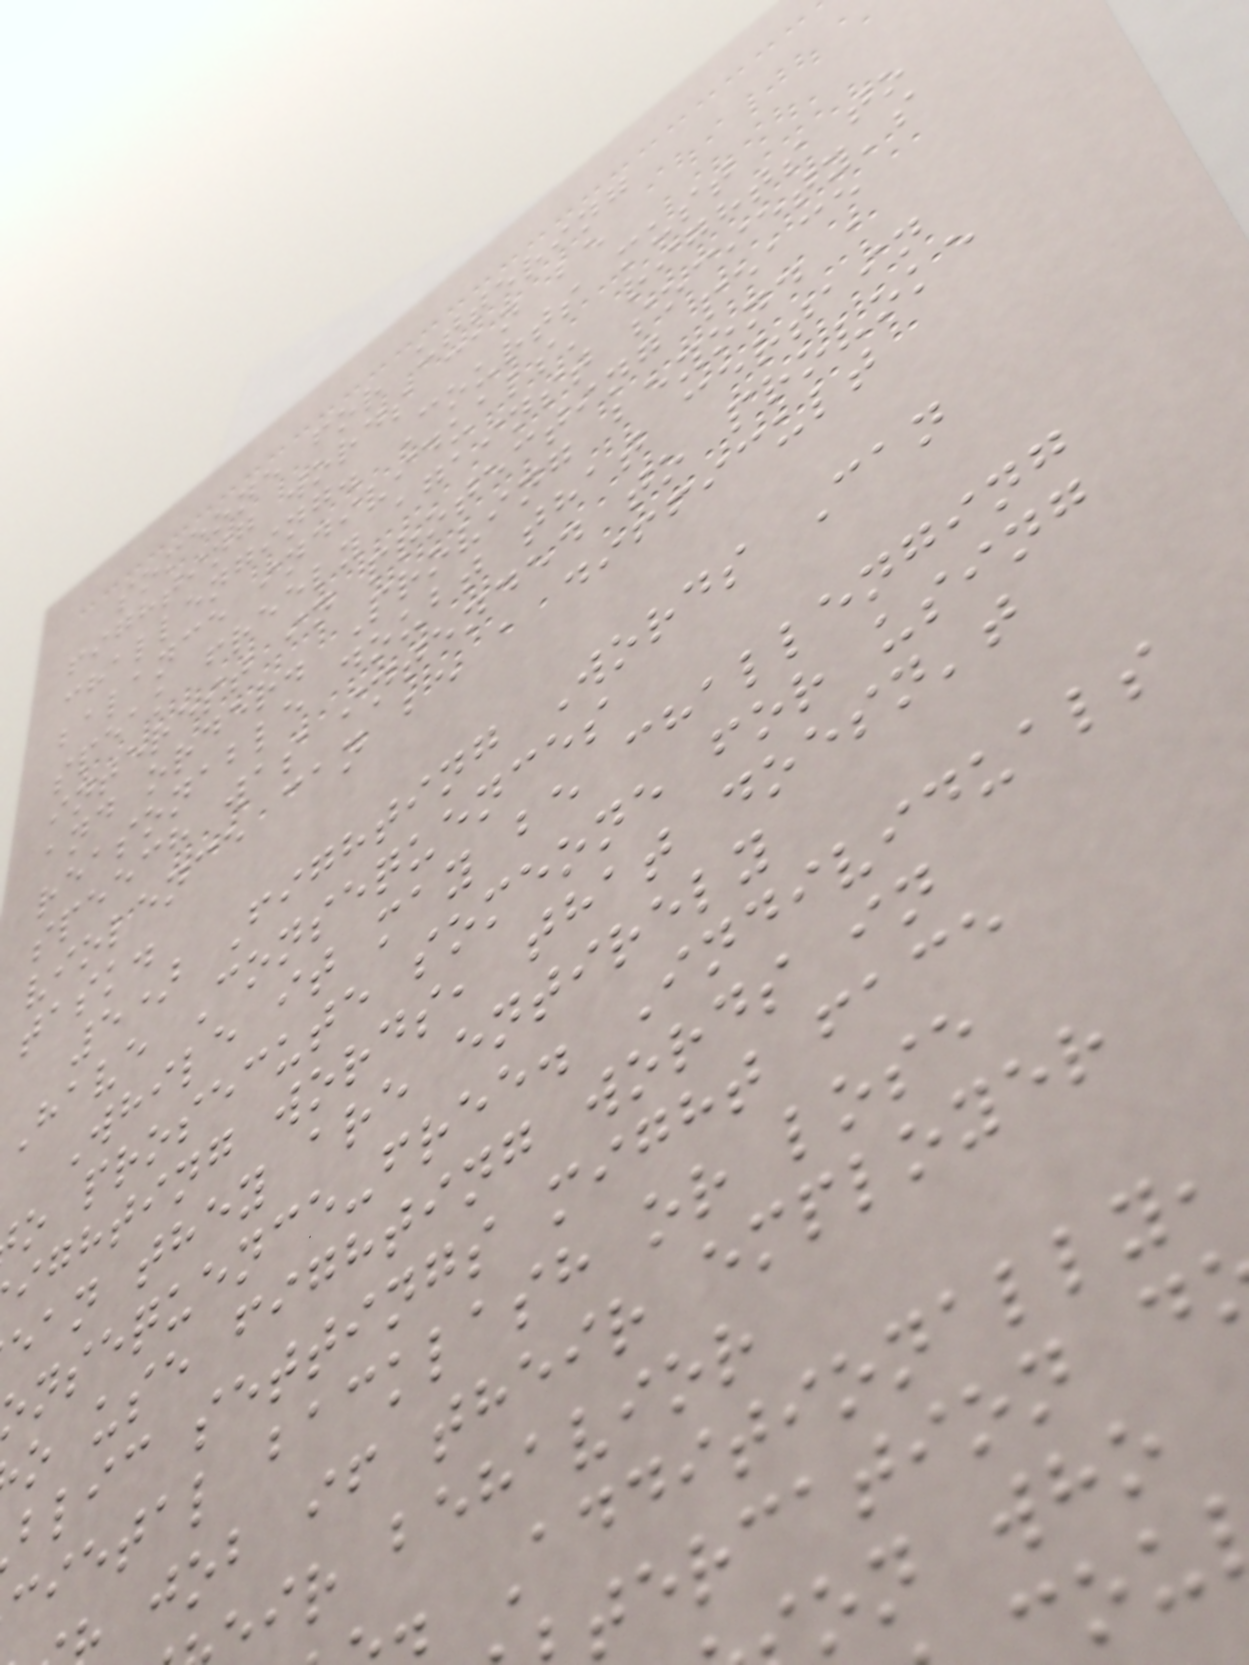someone for uttering
fighting words can be
challenging. Courts must
balance individuals' rights to
speak freely against society's
interest in protecting peace
and order. Proving beyond a
reasonable doubt that certain
speech was intended to provoke
violence can be a difficult
task.
5) Fighting Words Can
Have Consequences
While it may be challenging
o prosecute someone for using
ighting words, that doesn't
ean they are entirely
nsequence-free. Individuals
o use fighting words in
blic settings might face
cietal backlash or lose
job if their employer
ir behavior
Additionally,
tercation d
